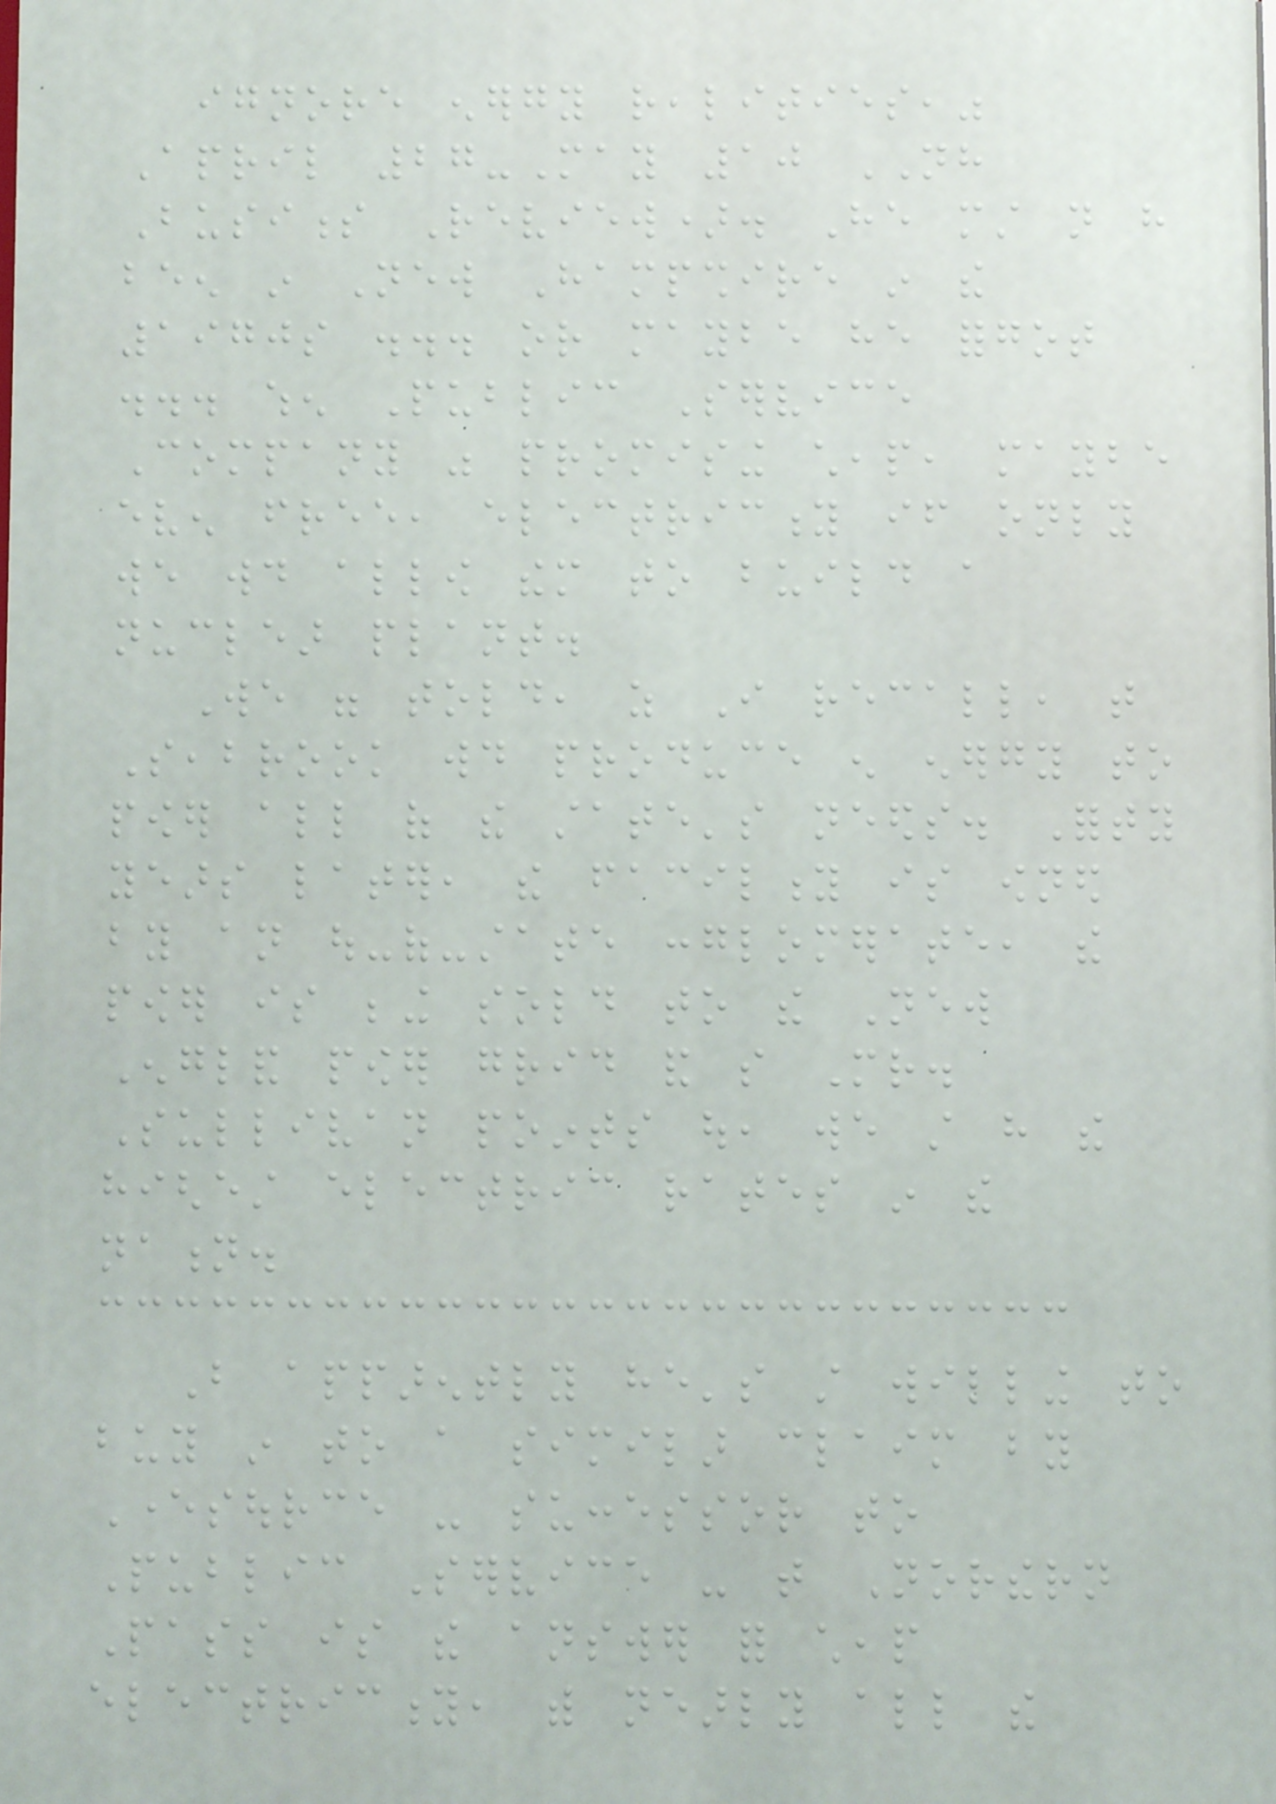ignore energy realities,"
April 27-May 10 NH
Business Review). He must not have
been in New Hampshire in the
1970s ... or maybe he forgot
... when Public Service
Company was promising cheap, maybe
even free, electricity if only
we would allow them to build a
nuclear plant.
We were told, as I recall, that
Seabrook would produce enough energy to
power all of the state's needs. Forty
years later, the facility is owned
by an out-of-state conglomerate, the
power is being sold to the New
England power grid and so Mr.
Sullivan points out, we still have the
highest electric rates in the
nation.
But apparently he's still willing to
buy in to a similar claim by
Eversource - successor to
Public Service - that Northern
Pass is the answer for cheap
electricity, with nearly all the
